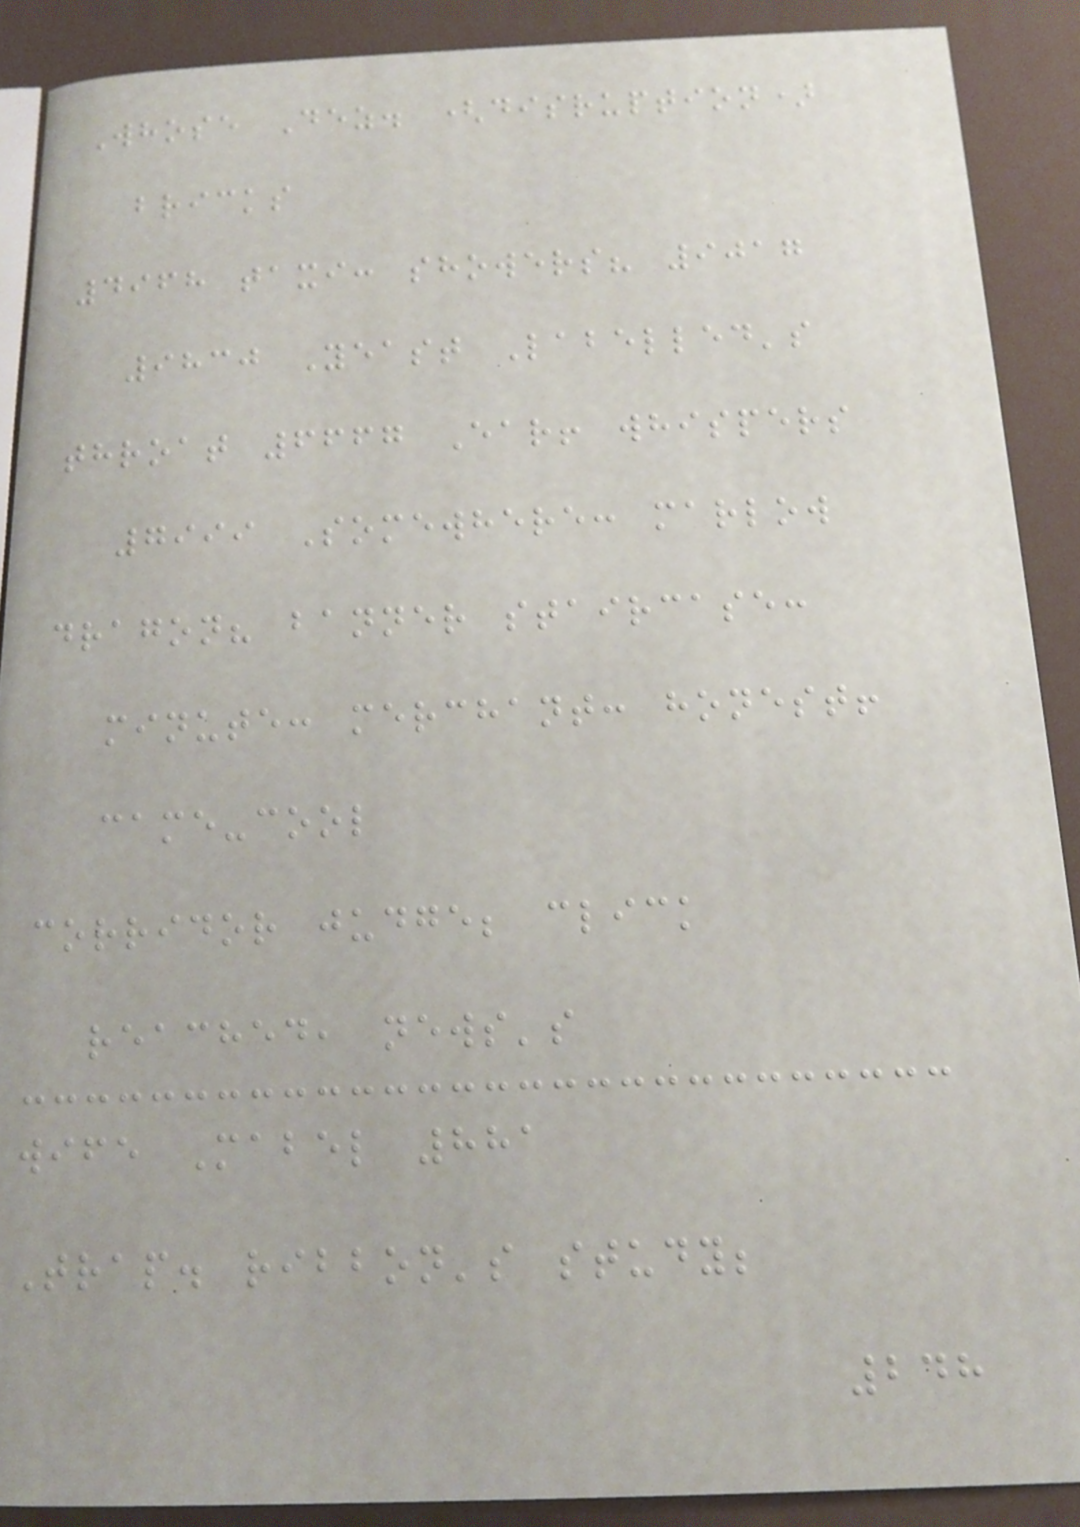Whose Dez. (disruption)
bricks
4968 taxi: showers? 9017
9830 Yeast Labelled's
throat 6667 Ear! whispers
7999 Somewhere: marlow
dragon? banner staircase:
minute: merchant: honest!
came-cool
corridor judge; click
reached, news's
wife Mabel 881
Trap. ribbon's study;
248
